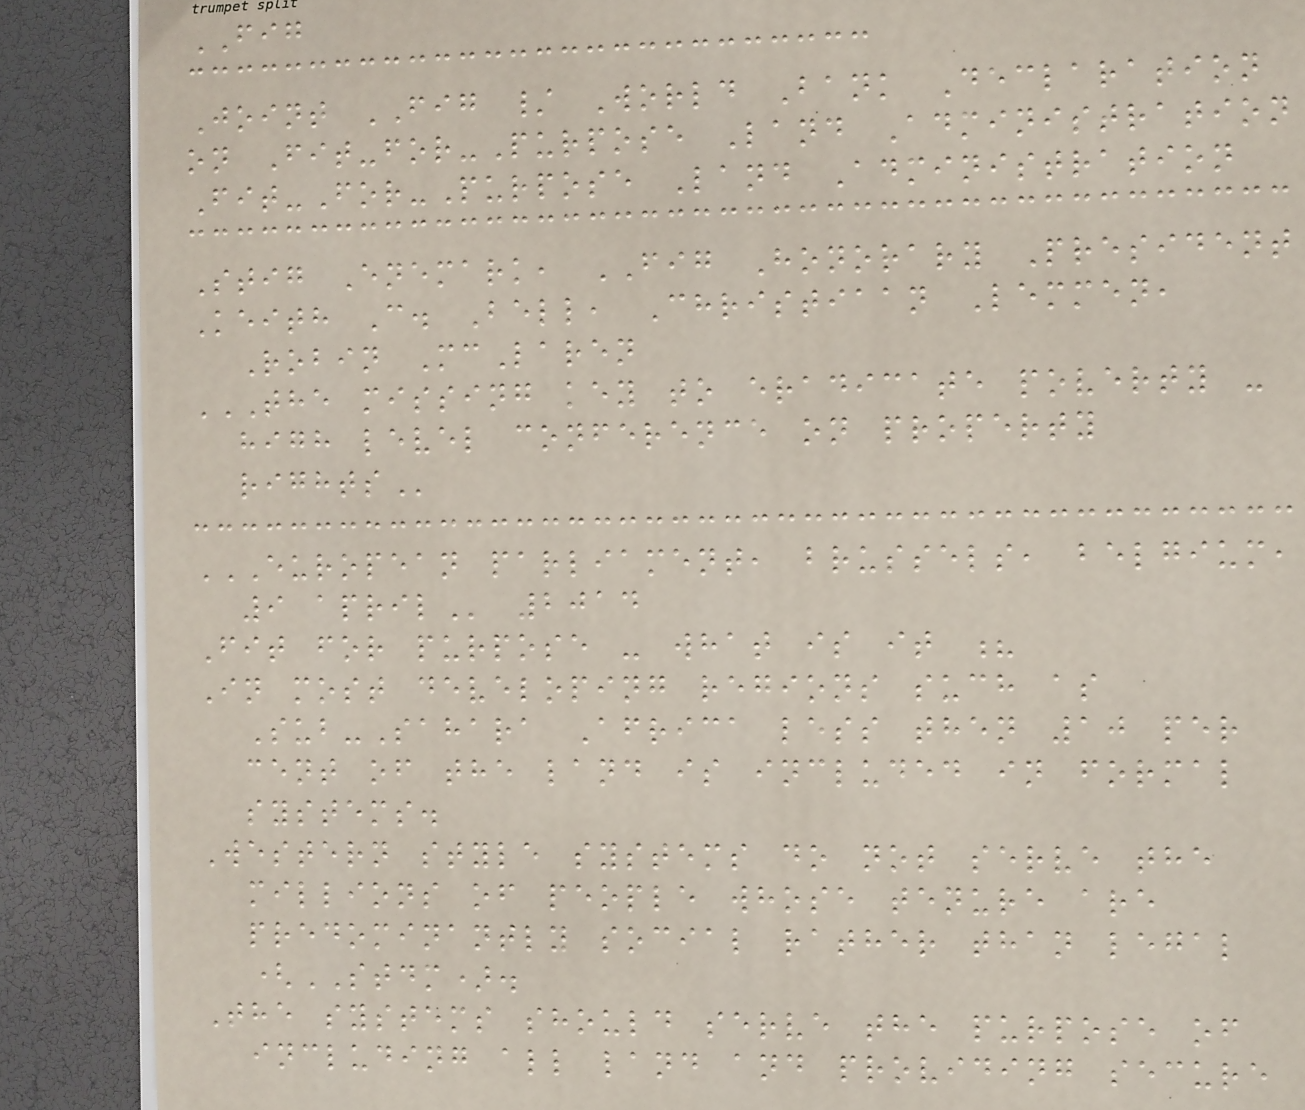FIG
Joint FIG / World Bank Declaration
on Fit-for-Purpose Land Administration
Fit-For-Purpose Land Administration
Stig Enemark, FIG Honorary President
Keith C. Bell, Christiaan Lemmen,
Robin McLaren
THE MISSING KEY TO ERADICATE POVERTY -
HIGH LEVEL CONFERENCE ON PROPERTY
RIGHTS
EUROPEAN PARLIAMENT, BRUSSELS, BELGIUM,
9 APRIL 2014
Fit for purpose - what is it ?
In most developing regions such as
Sub-Sahara Africa less then 10 per
cent of the land is included in formal
systems.
Western style systems do not serve the
millions of people whose tenure are
predominantly social rather than legal
(STDM).
The systems should serve the purpose of
including all land and providing secure
